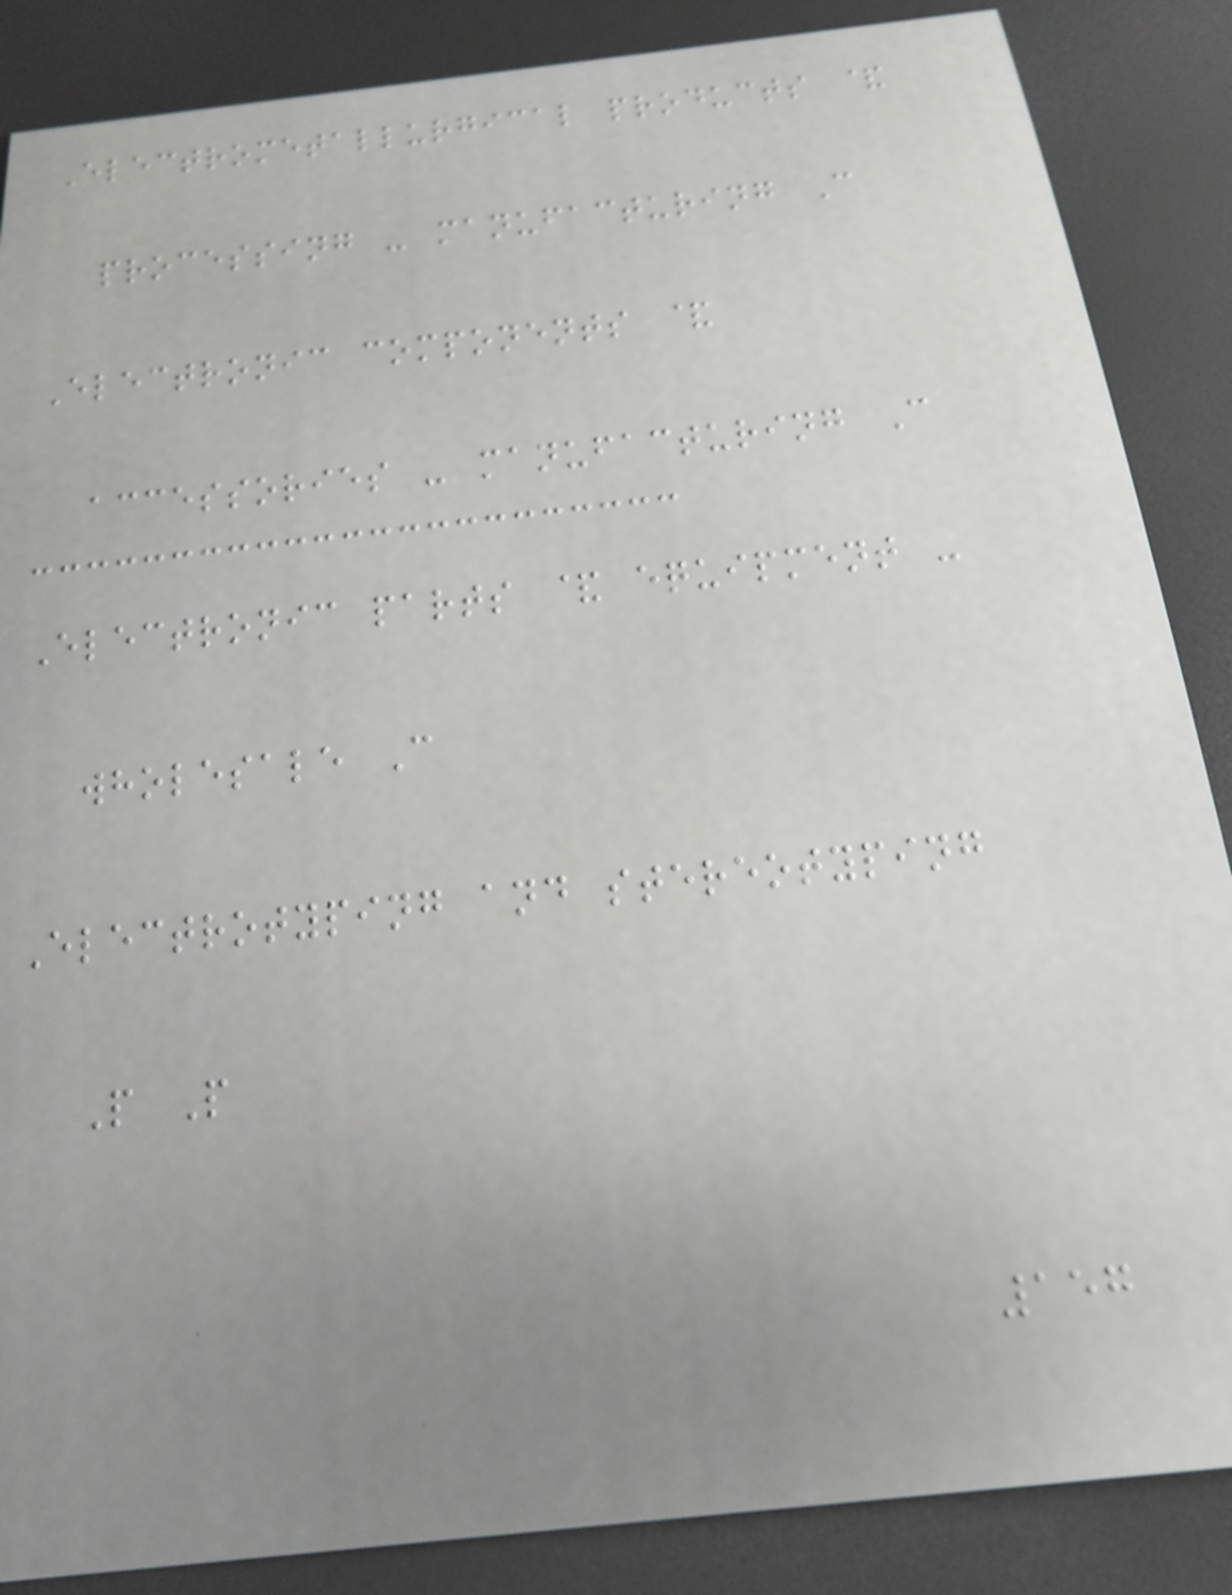Electrometallurgical products &
processing - manufacturing C
Electronic components &
accessories - manufacturing C
Electronic parts & equipment -
wholesale C
Electrotyping and stereotyping
P P
157
